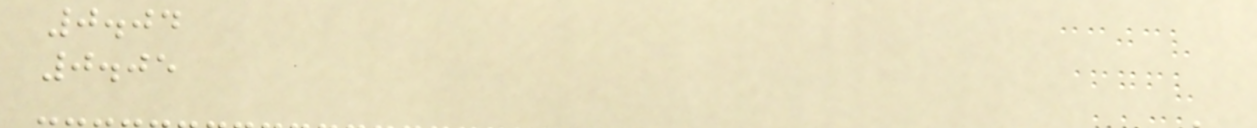0.04
0.05
